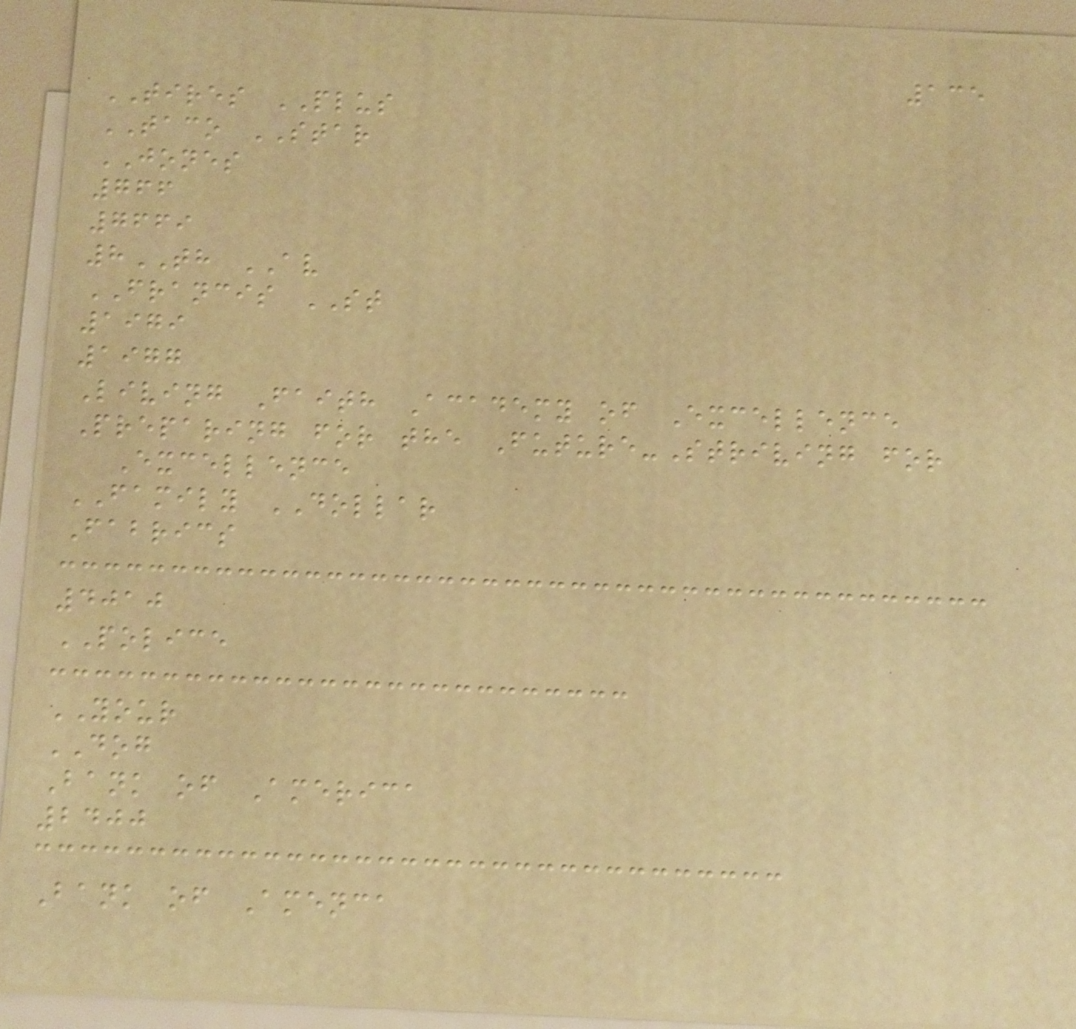135
TIRES PLUS
TACO STAR
JONES
766
7669
8TH AV
FRANCIS ST
1979
1977
Living Faith Academy of Excellence
Preparing for the Future-Striving for
Excellence
FAMILY DOLLAR
Fabrics
4010
POLICE
YOUR
DOG
Bank of America
2400
Bank of Amenca
